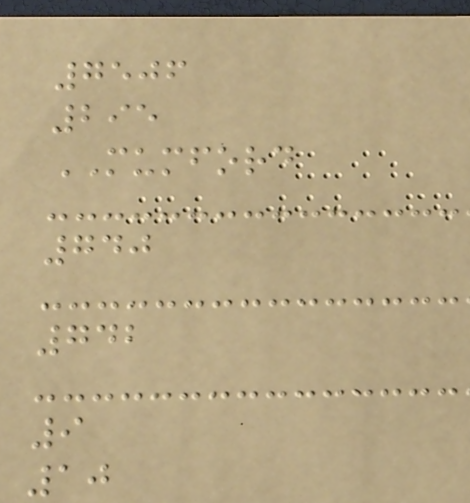7506
295
MUMFORD
740
742
9
10
